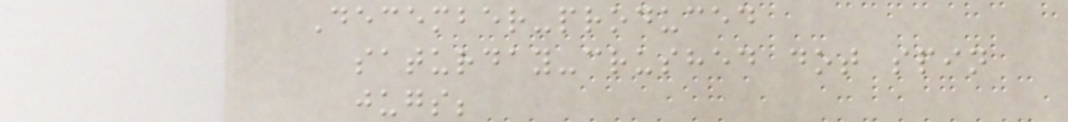December-produced
saturday-crushed dot spin
jugs;
